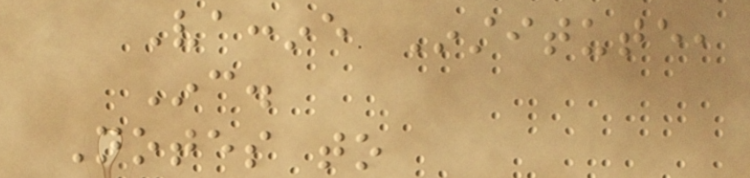Vaccine Institute,
Inc.
Notes to
